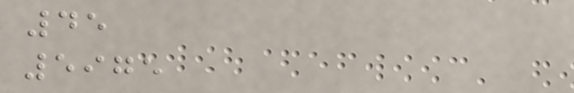45
5975
